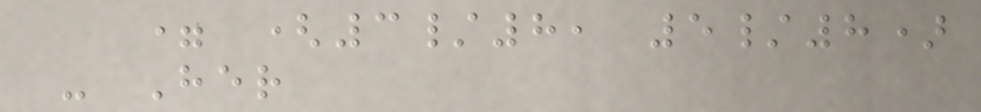= (3/8, 5/8)
- Her
